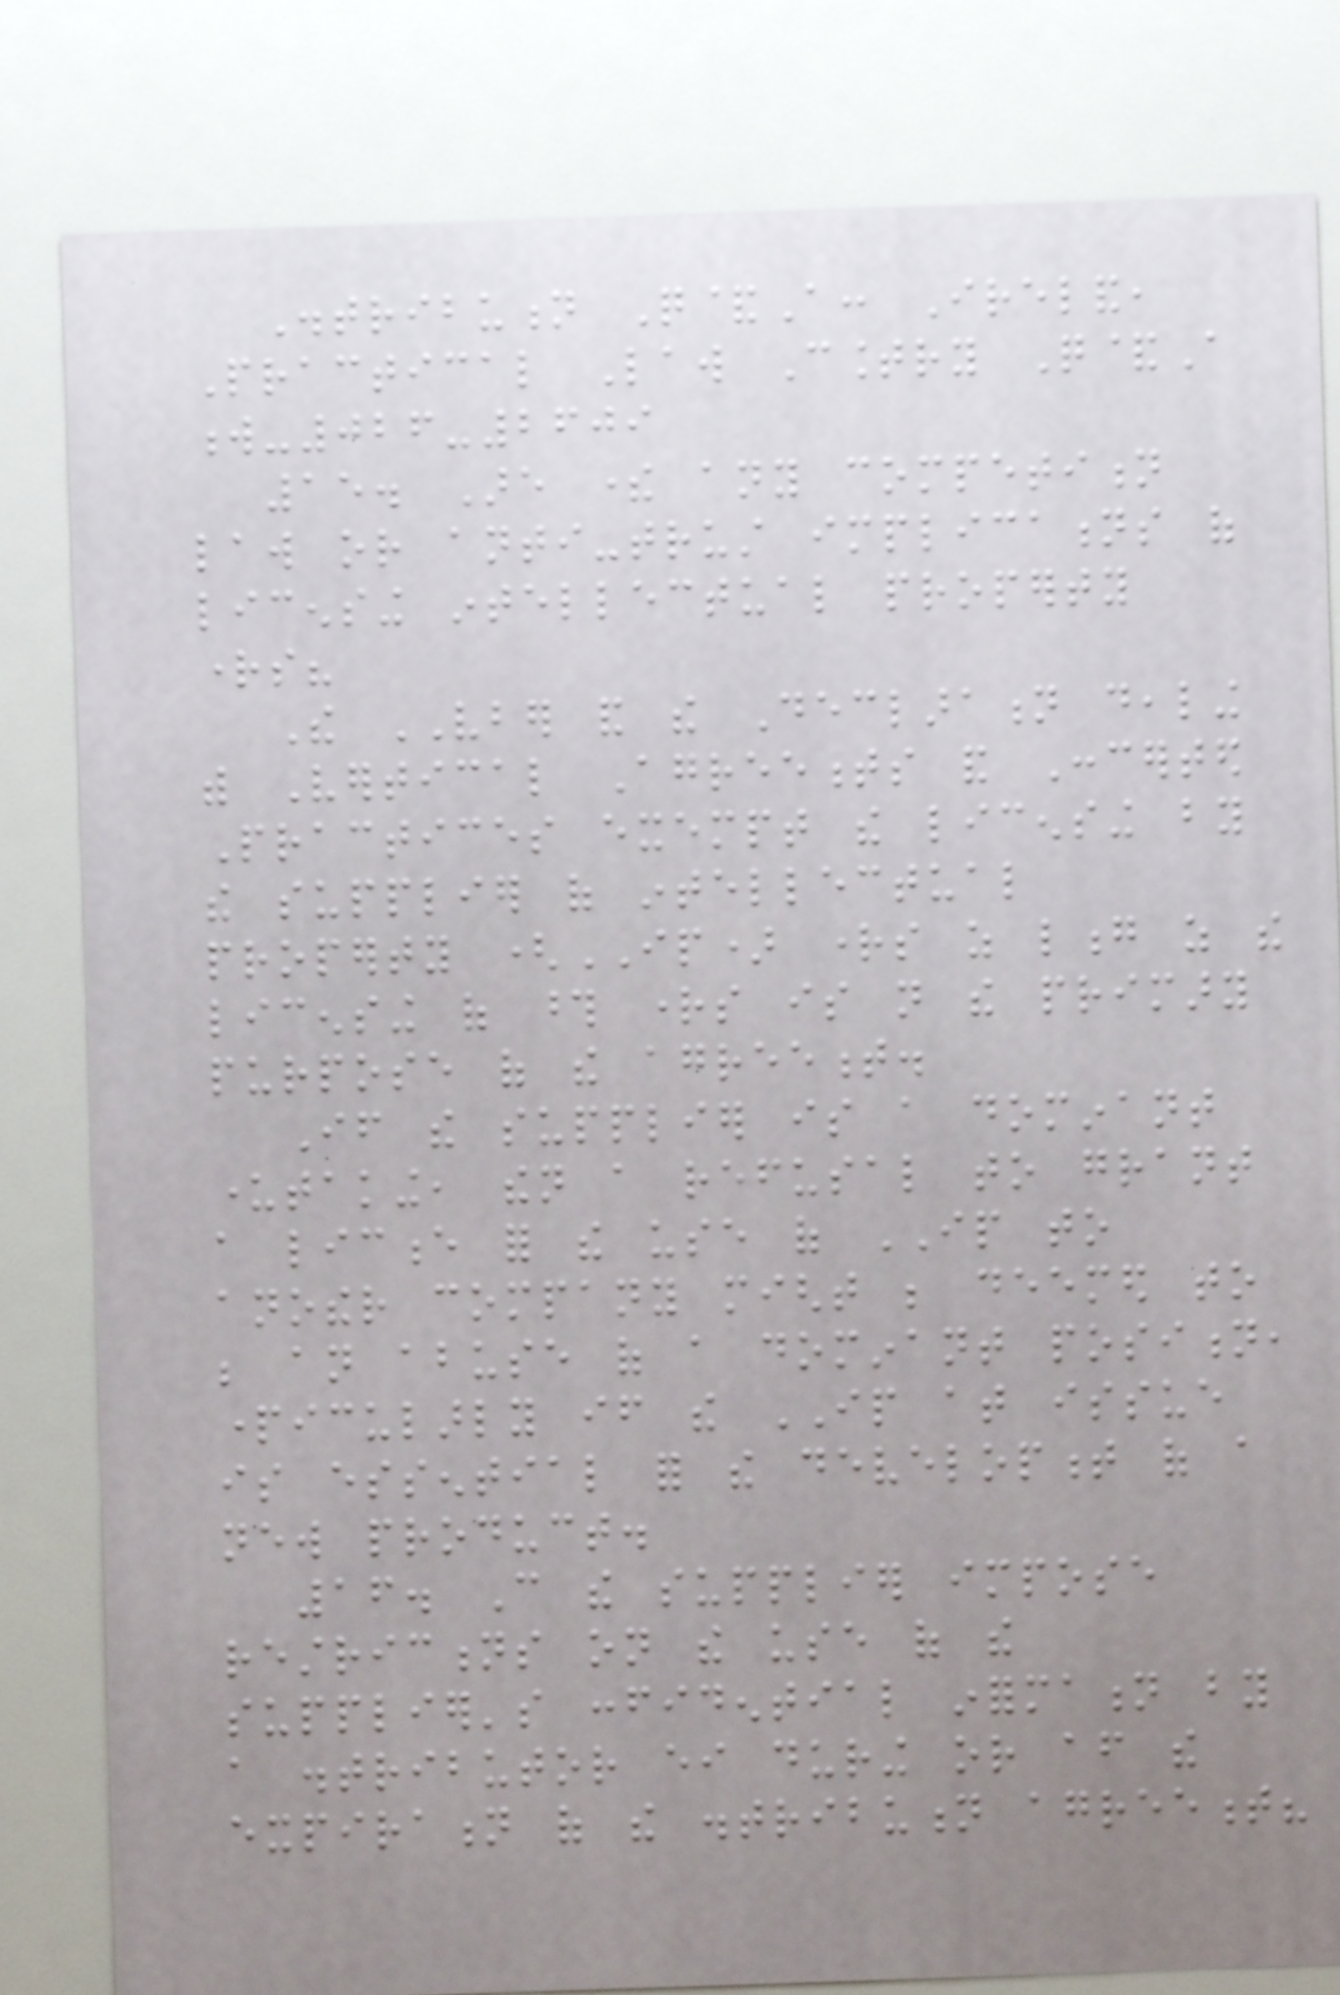Distribution Q&A: Ireland,
Practical Law Country Q&A
w-026-2609
15. Are there any competition
law or anti-trust implications of
licensing intellectual property
rights?
The VBER and the Declaration dealing
with Vertical Agreements and Concerted
Practices exempt the licensing by
the supplier of intellectual
property (IP) rights as long as the
licensing of those rights is not the primary
purpose of the agreement.
If the supplier is a dominant
undertaking, then a refusal to grant
a licence for the use of IP to
another company might be deemed to
be an abuse of a dominant position,
particularly if the IP at issue
is essential for the development of a
new product.
16. Can the supplier impose
restrictions on the use of the
supplier's confidential information by
a distributor either during or after the
expiration of the distribution agreement?
